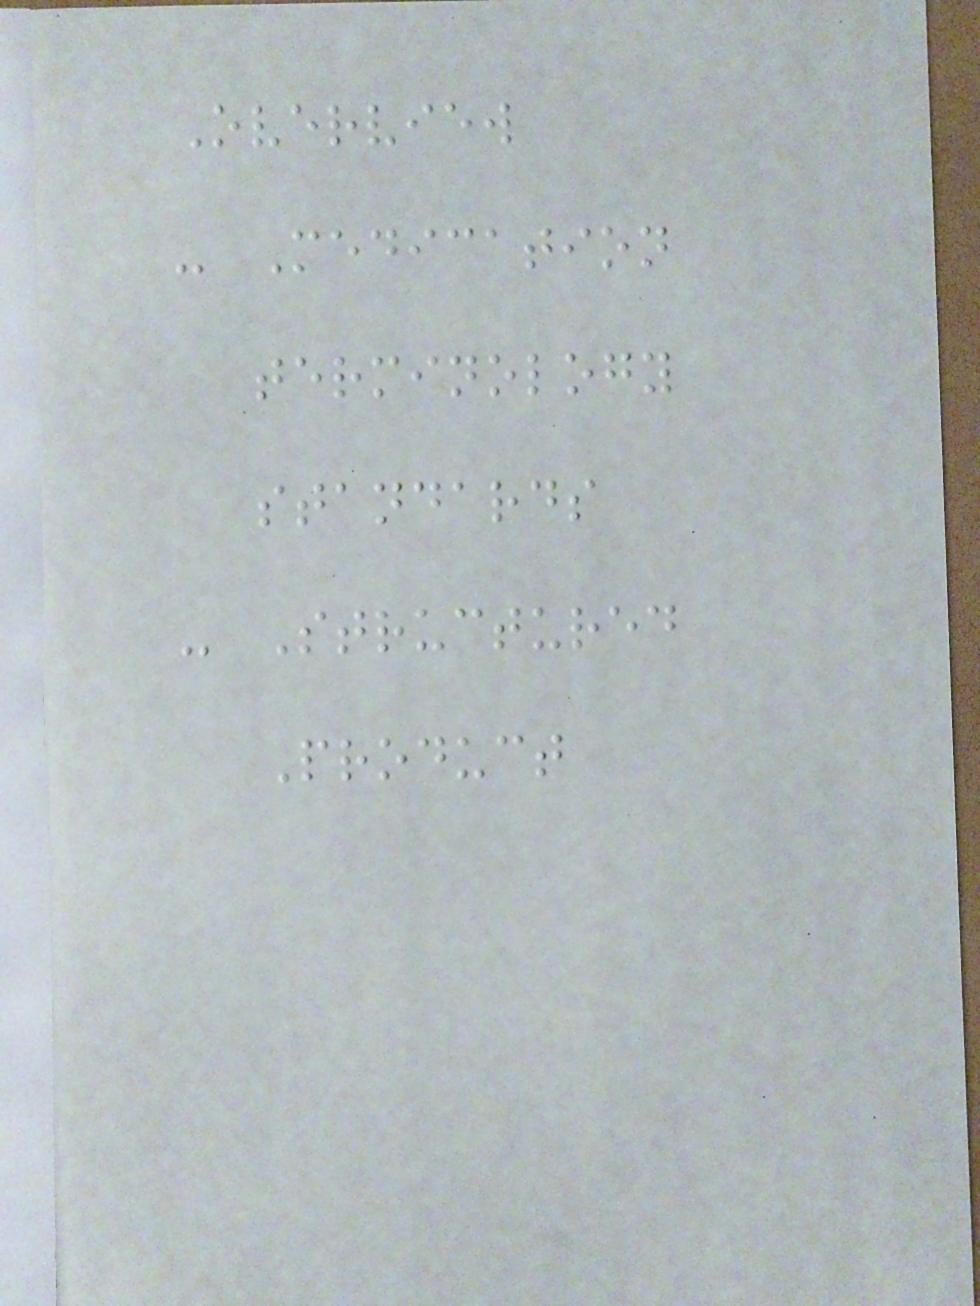Overview
- Medication
terminology
standards
- Structured
Product
